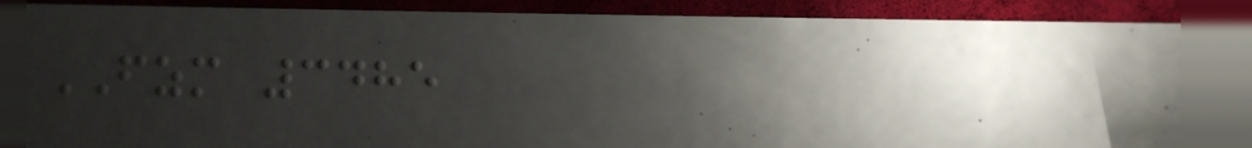FZM 3485
